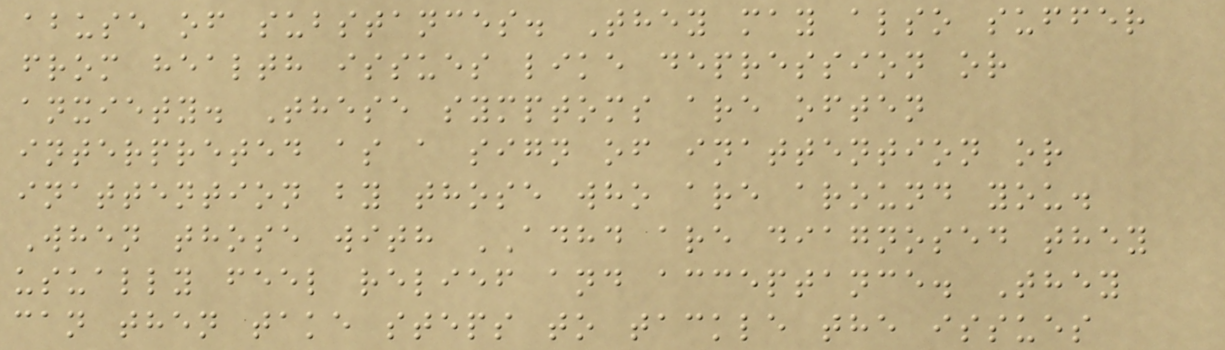abuse of substances. They may also suffer
from health issues like depression or
anxiety. These symptoms are often
interpreted as a sign of inattention or
inattention by those who are around you.
When those with ADHD are diagnosed they
usually feel relief and acceptance. They
can then take steps to tackle the issues
